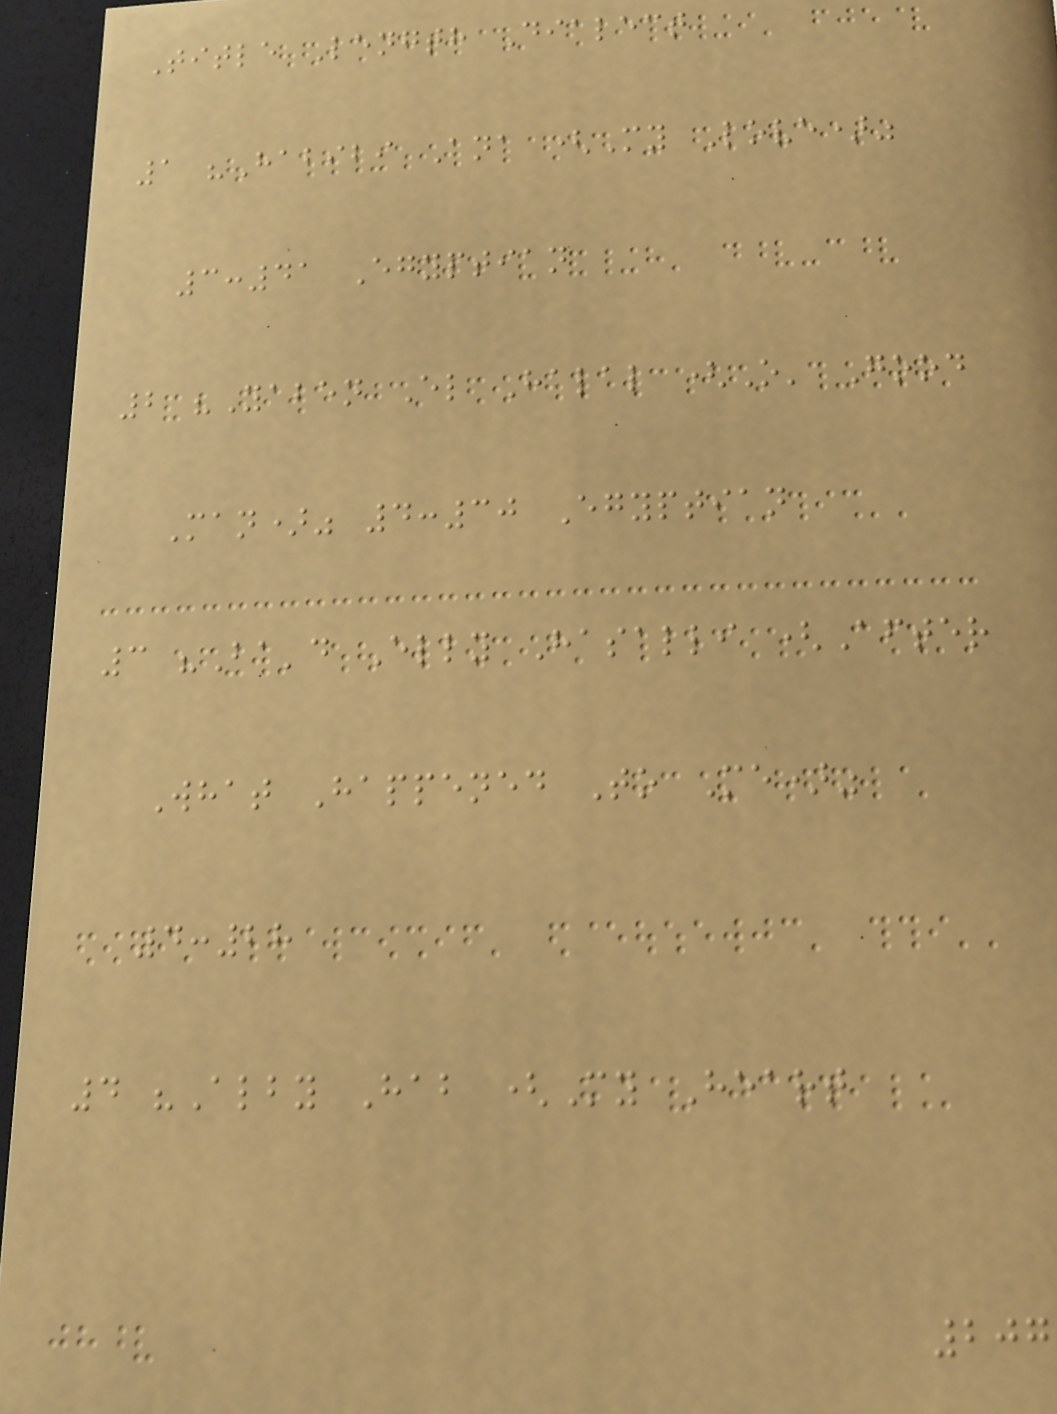Title Length Dialect
1 "Habibi Ana (My Love)"
3:41 Egyptian
2 "Yaben El Halal (O' Good
Man)" 4:30 Egyptian
3 "Ba'd Elly Hasalli (After
What Happened To Me)"
4:28
4 "Alby Hab (My Heart
207
